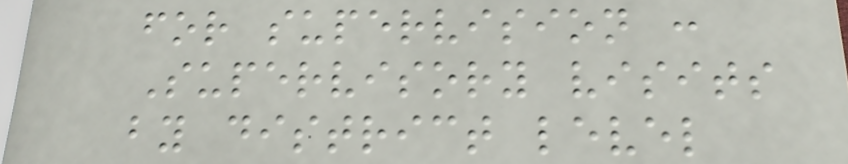for supervision :
Supervisory visits
by district level
